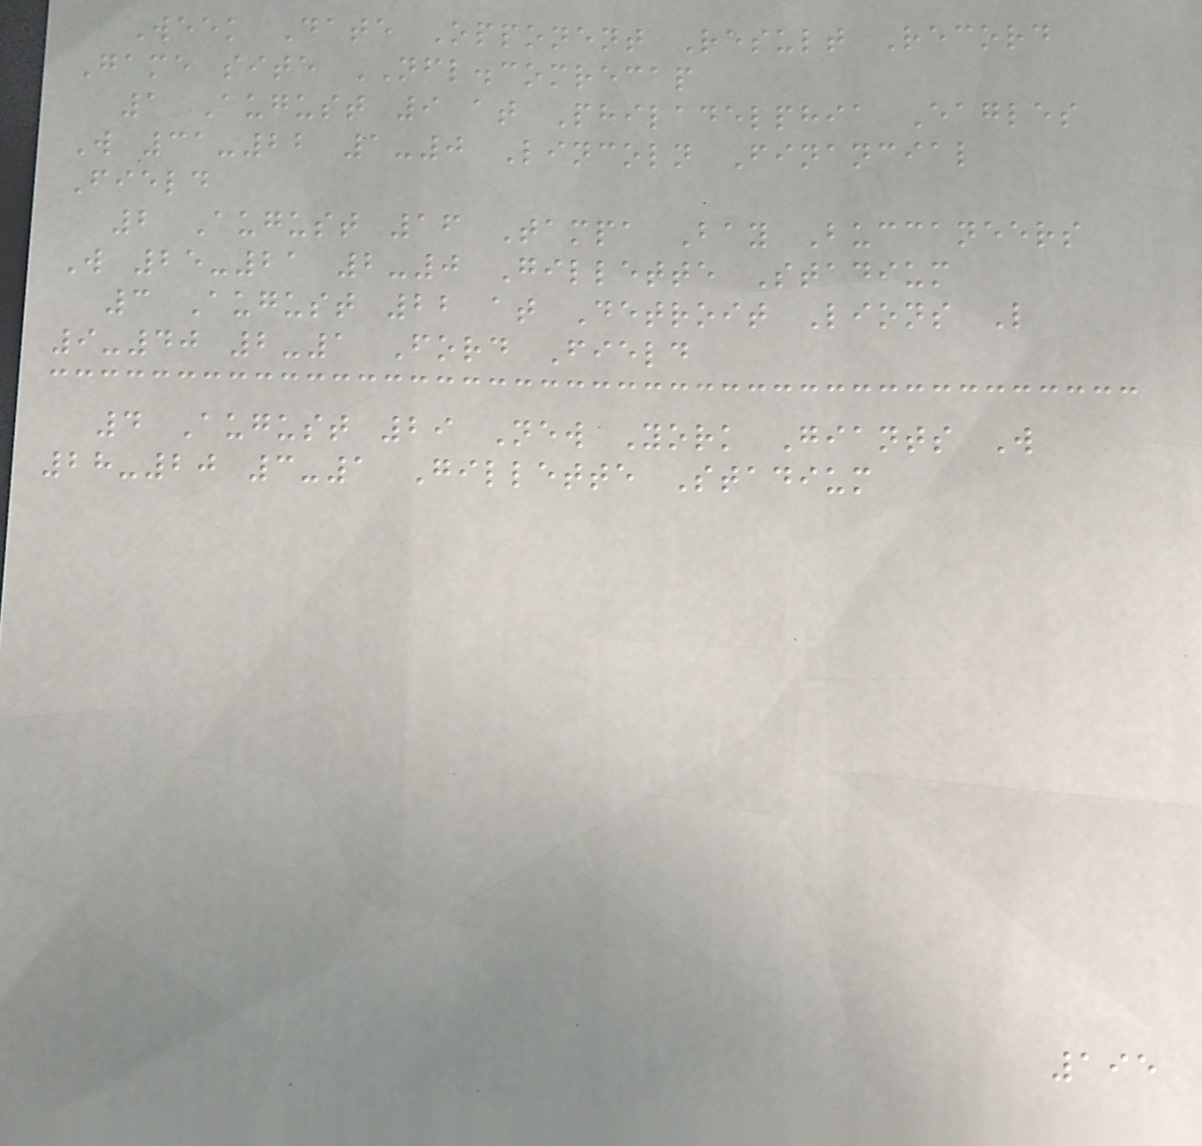Week Date Opponent Result Record
Game site NFL.comrecap
1 August 9 at Philadelphia Eagles
W 31-22 1-0 Lincoln Financial
Field
2 August 16 Tampa Bay Buccaneers
W 25-21 2-0 Gillette Stadium
3 August 22 at Detroit Lions L
9-40 2-1 Ford Field
4 August 29 New York Giants W
28-20 3-1 Gillette Stadium
195
